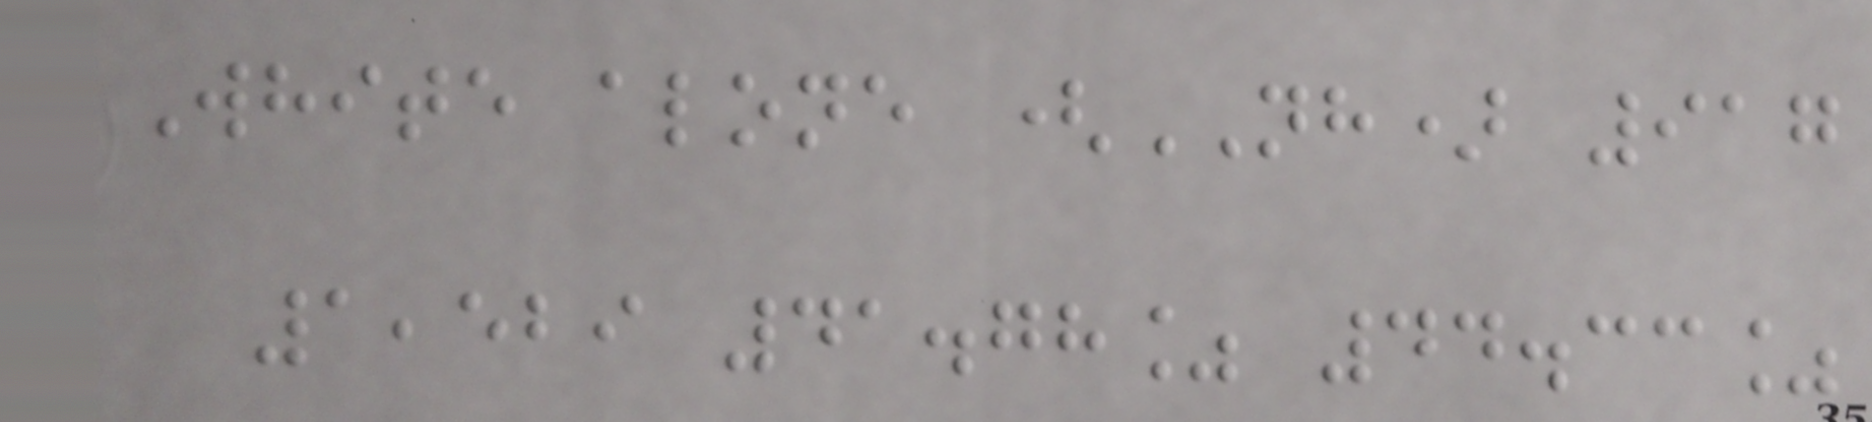White alone (NH) 917
1,529 41.78% 44.33%
